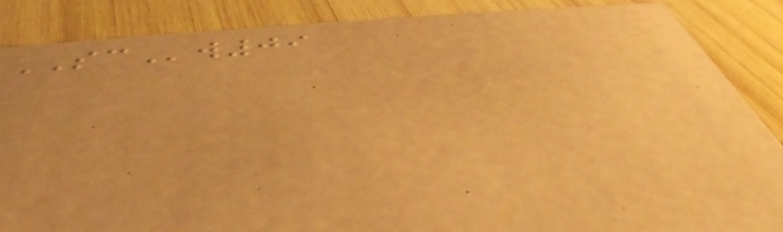SCw09
